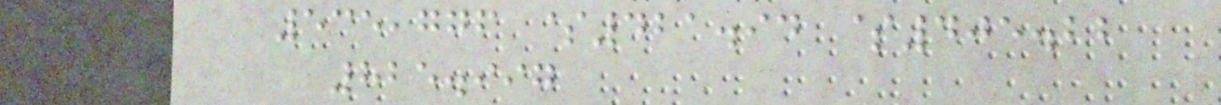535,776 $421.94 $405.22
825.997
